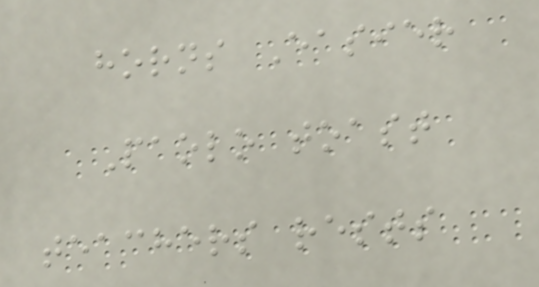horns Easier
Paolo toast
teachers rests
